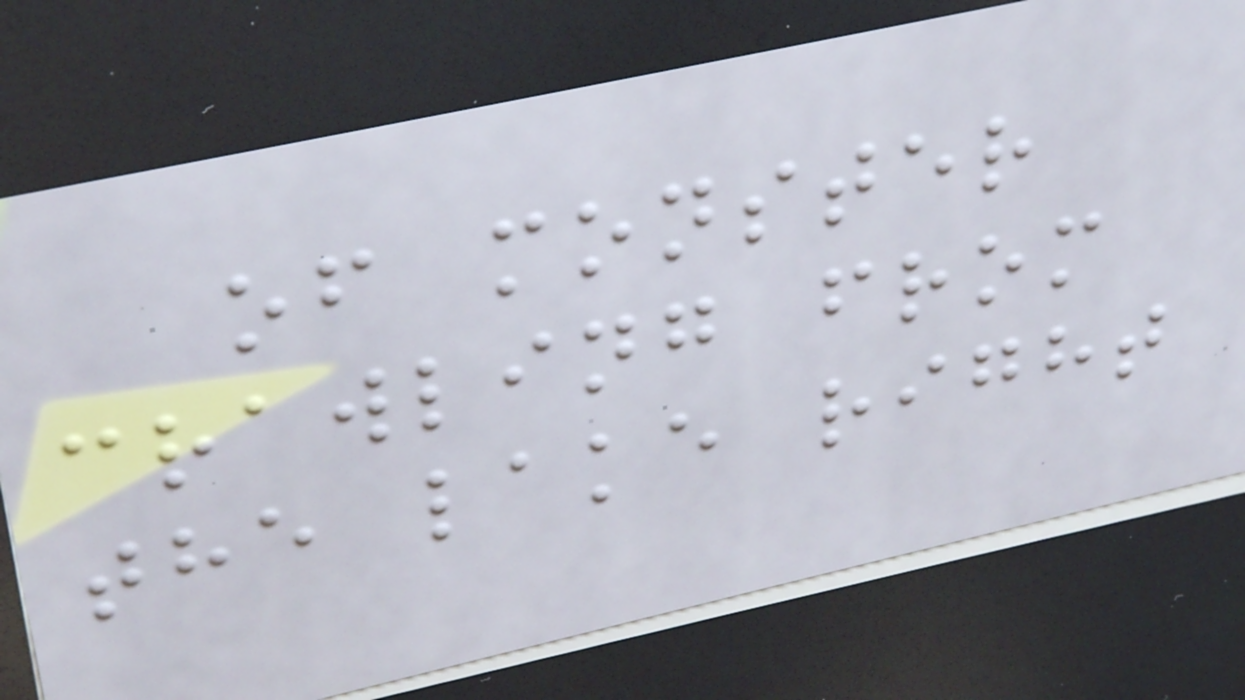of monster
crawling from
the lake right
